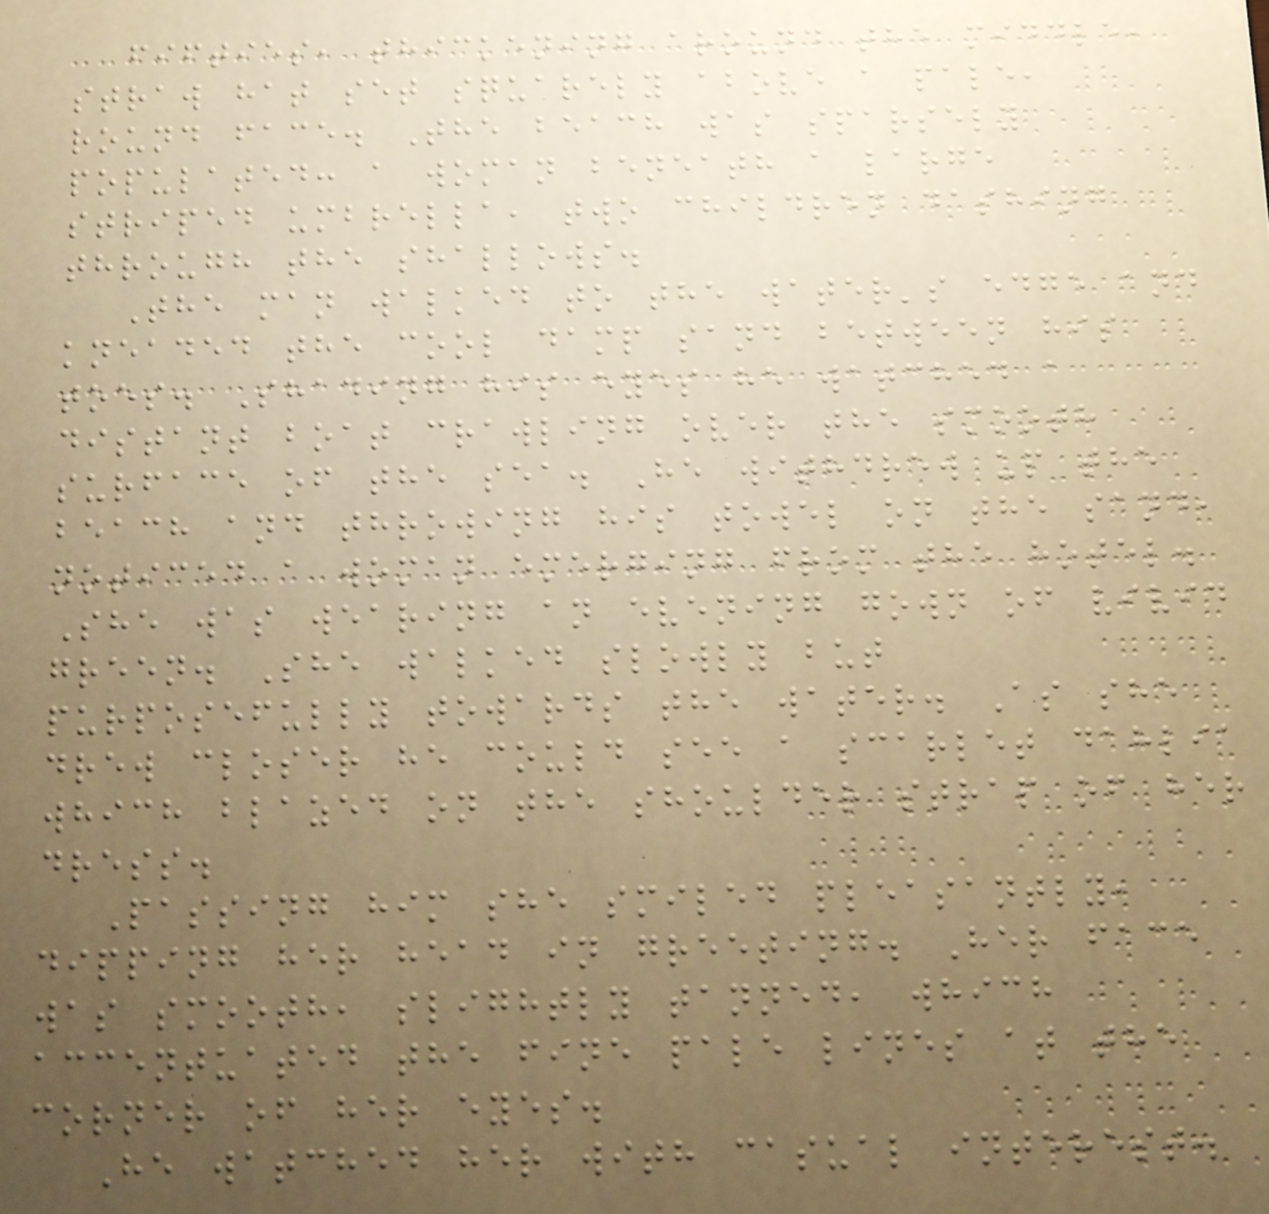fifties, thickening around the middle,
straw hat set squarely above a pale,
round face. The beach was sparsely
populated: a woman beneath a large
striped umbrella, two children dashing
through the shallows.
The man walked to the water's edge and
kneaded the cool damp sand between his
toes. Shading his eyes he watched a
distant boat crawling over the smooth
surface of the sea. He withdrew up the
beach and throwing his towel on the sand,
noticed a woman emerging from the hotel.
She was wearing an evening gown of vivid
green. She walked slowly but
purposefully towards the water. As she
drew closer he could see a scarlet dahlia
which blazed on the shoulder strap of her
dress.
Passing him she smiled pleasantly,
dipping her head in greeting. Her face
was smooth, slightly tanned, which
accentuated the fine pale lines at the
corner of her eyes.
He watched her with casual interest.
